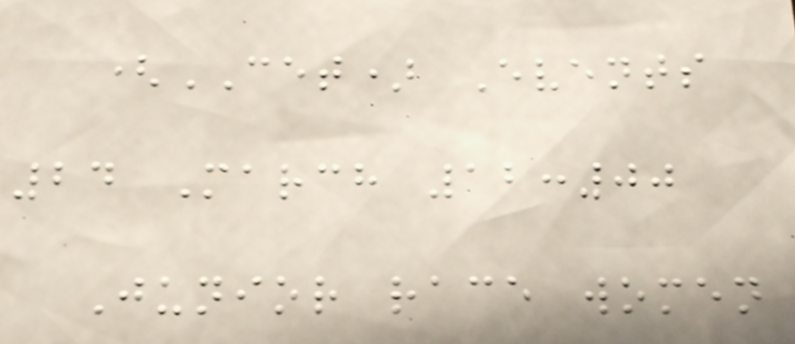(CET) Events
24 March 12:00
Junior race women
